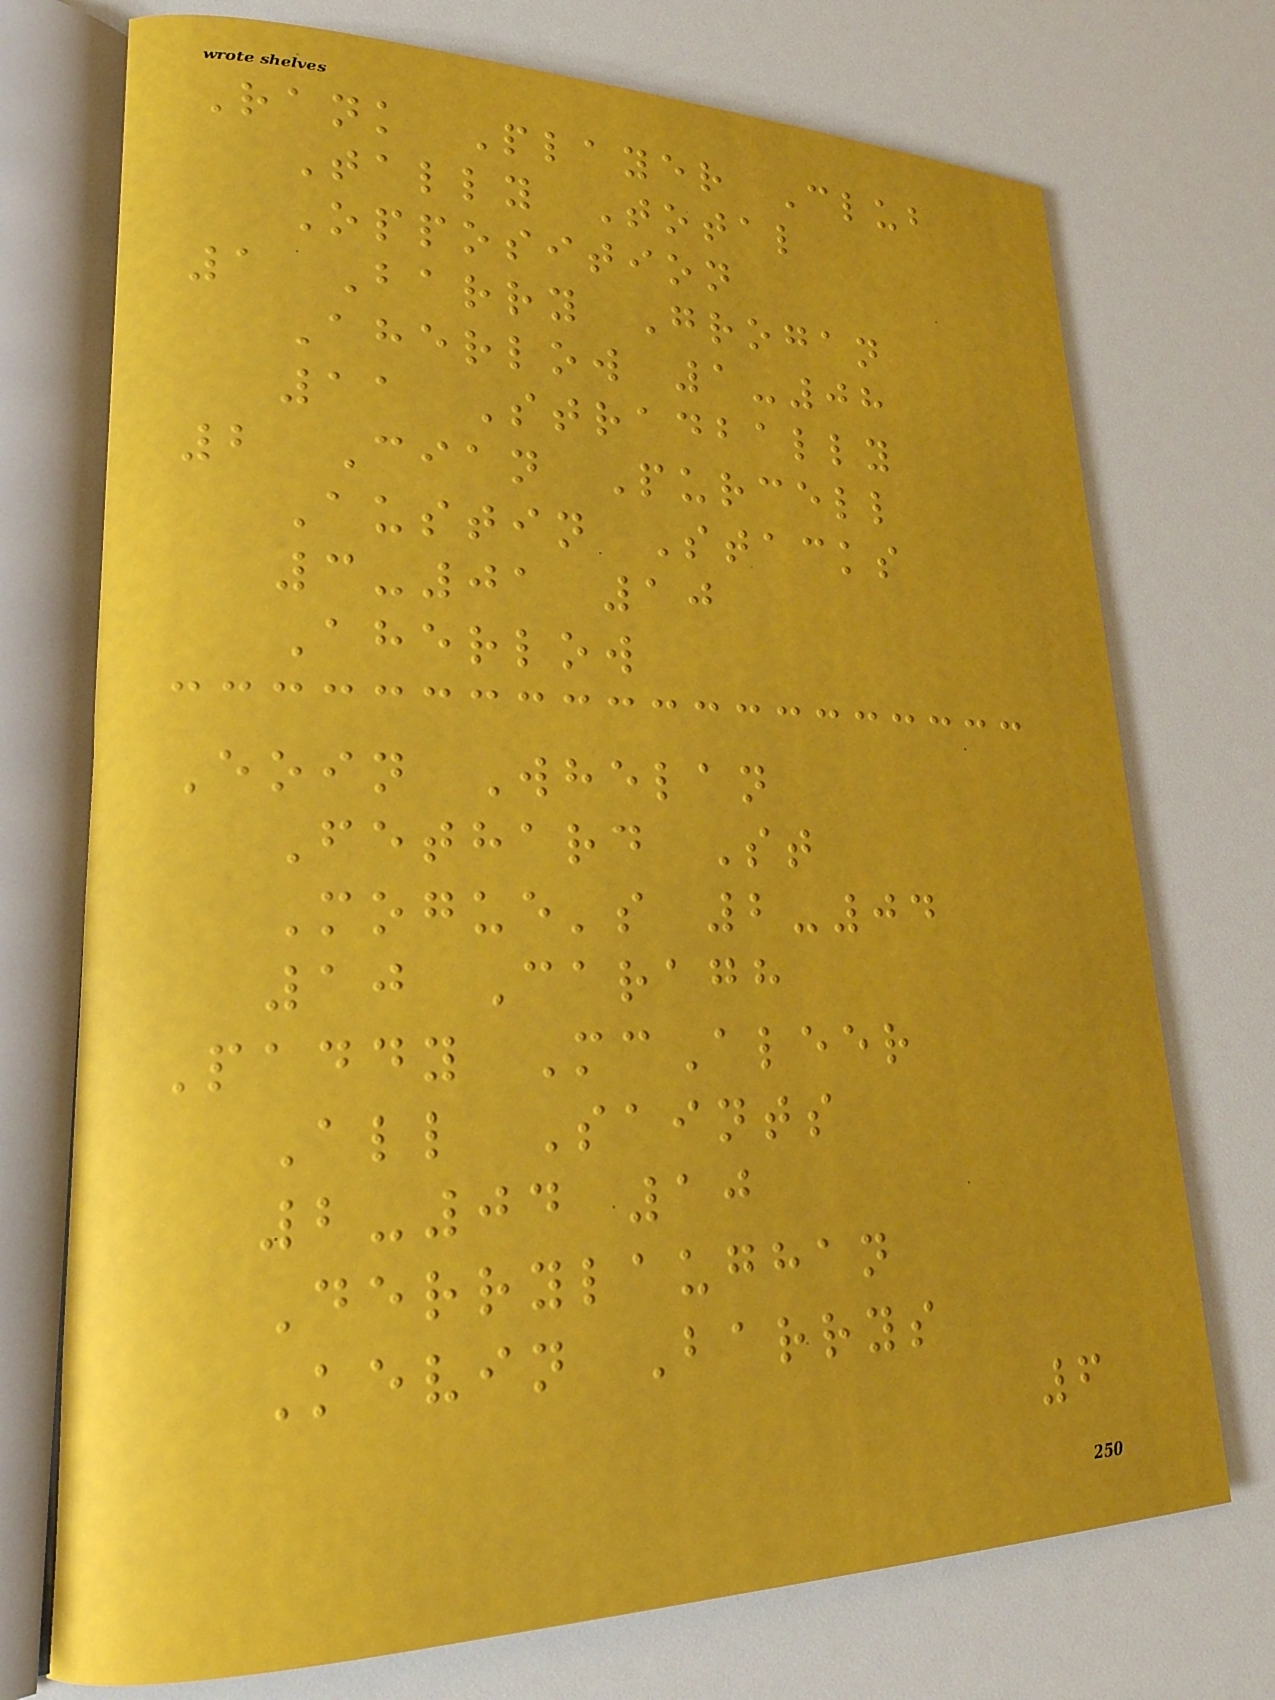Rank Player Club
Tally Total
Opposition
1 Barry Grogan
Aherlow 1-08
11 Stradbally
2 Cian Purcell
Austin Stacks
3-01 10
Aherlow
Eoin Whelan
Fethard St
Mogue's 2-04
10 Caragh
Paddy McAleer
All Saints
2-04 10
Derrylaughan
Kevin Barrys
6
